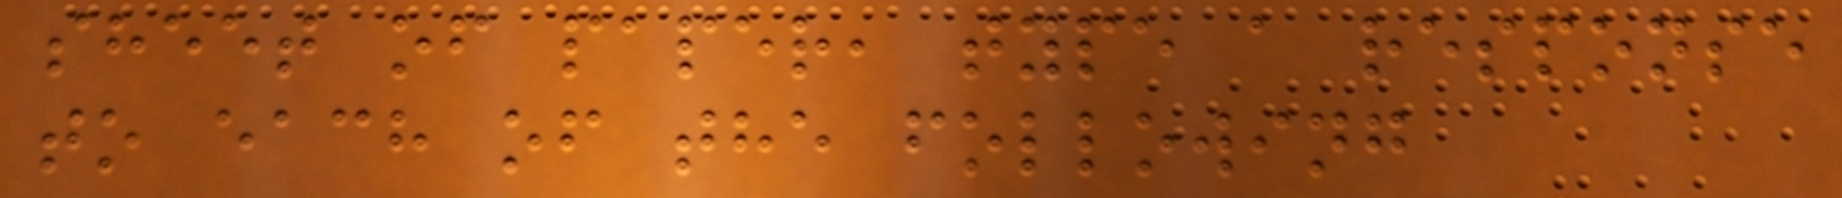sheet of paper, type a response
to each of the following
